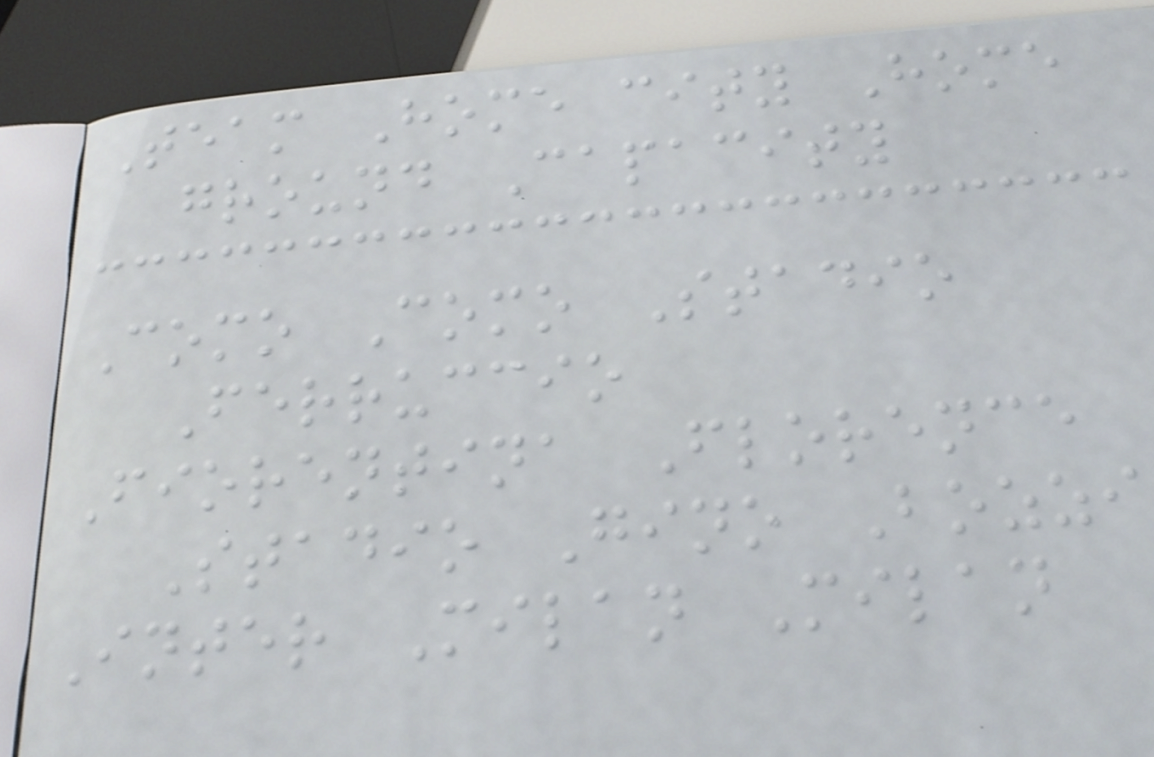Team Home city Home
ground Capacity
Como Como Stadio
Ferruccio
Fiorentina Florence
Stadio Gino Bozzi
Inter Milan Milan
